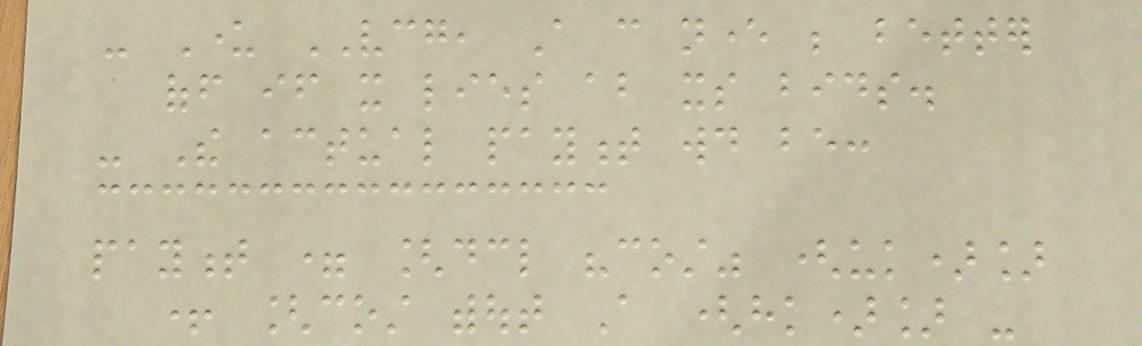- Under VCG, A can never be better
off if it lies about its bids.
- The actual payment would be:
payment = [declare "cost" (uk)]
+ [cost without A (hk)] -
